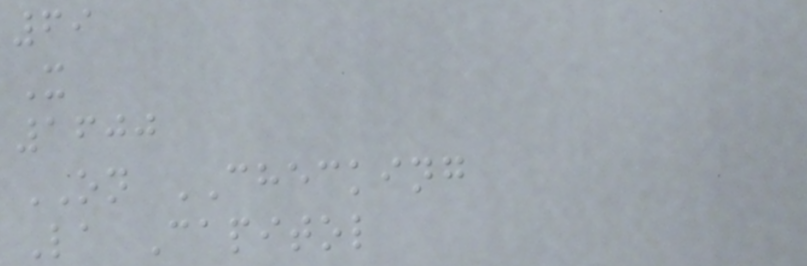69
X
1600
ON CHECKING
La Capitol
